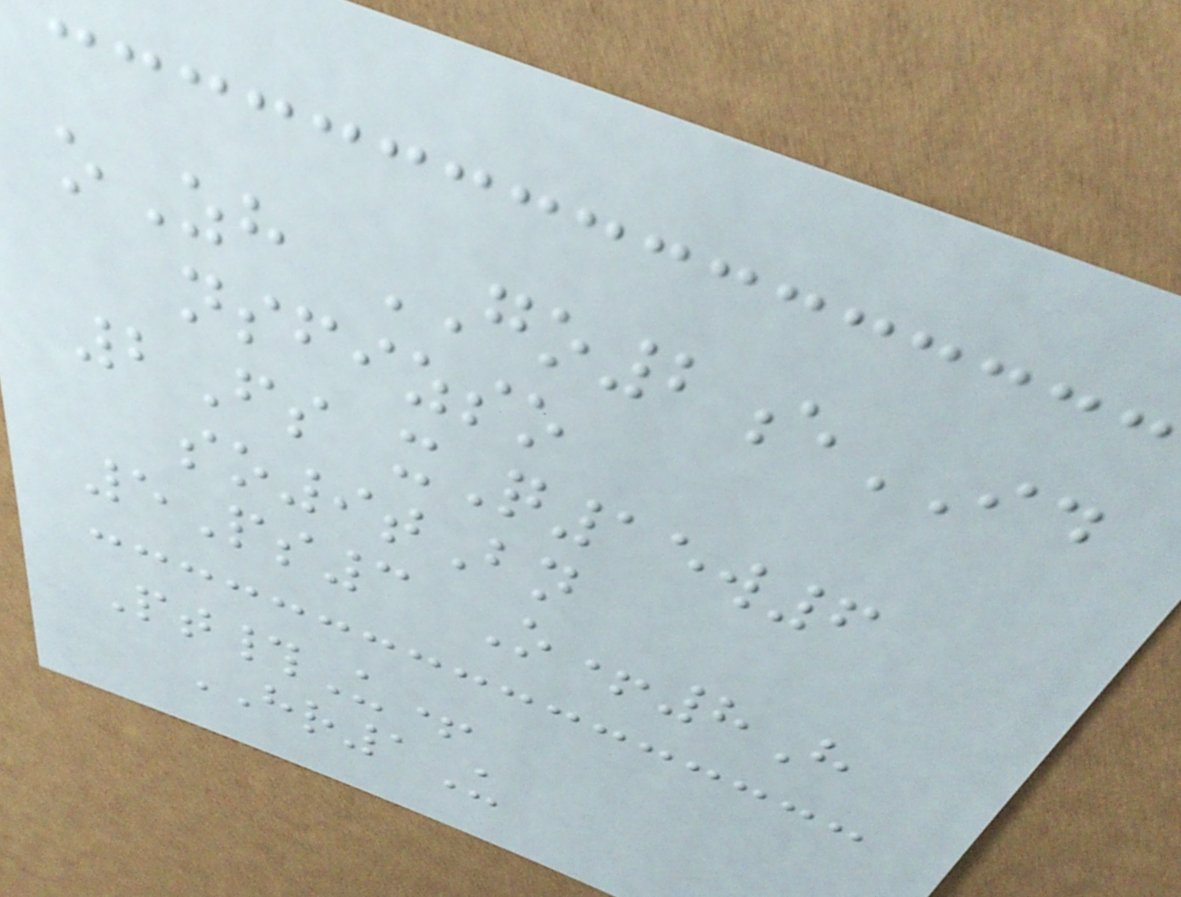oZh GO2eID
nsfizso
2Fs xQ15w6
so9tBn
5Ps3 O+8H
Pt#U+
HR1U
